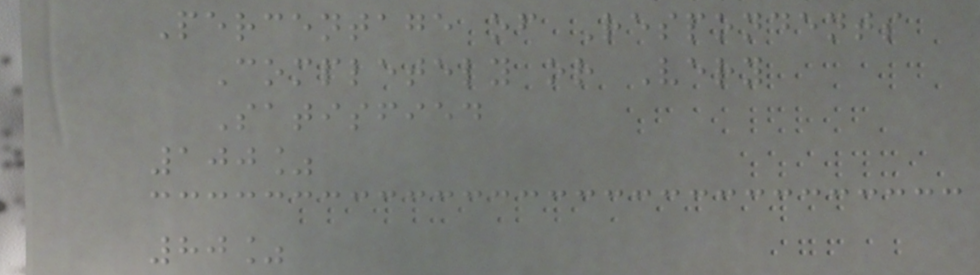Percentage of Respondents
Completely or Very
Satisfied
100%
80%
